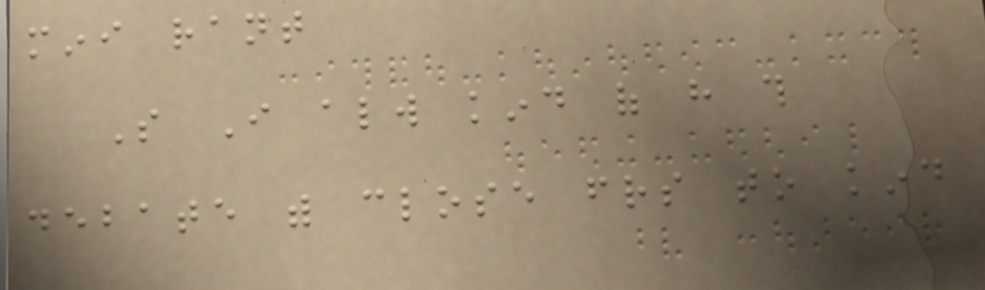mini rant
So I always kind of have this
debate with close friends to kind
